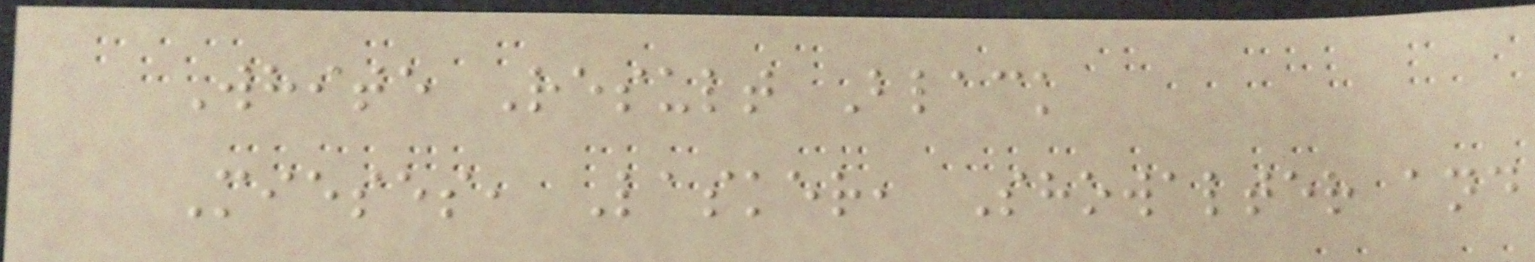White Result Black
Mieses, Lasker, Showalter and
